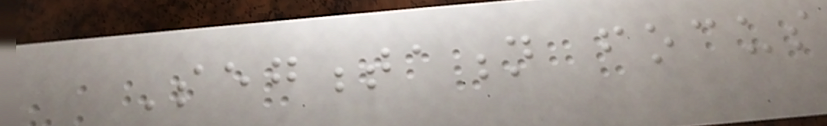Segmentation focus
